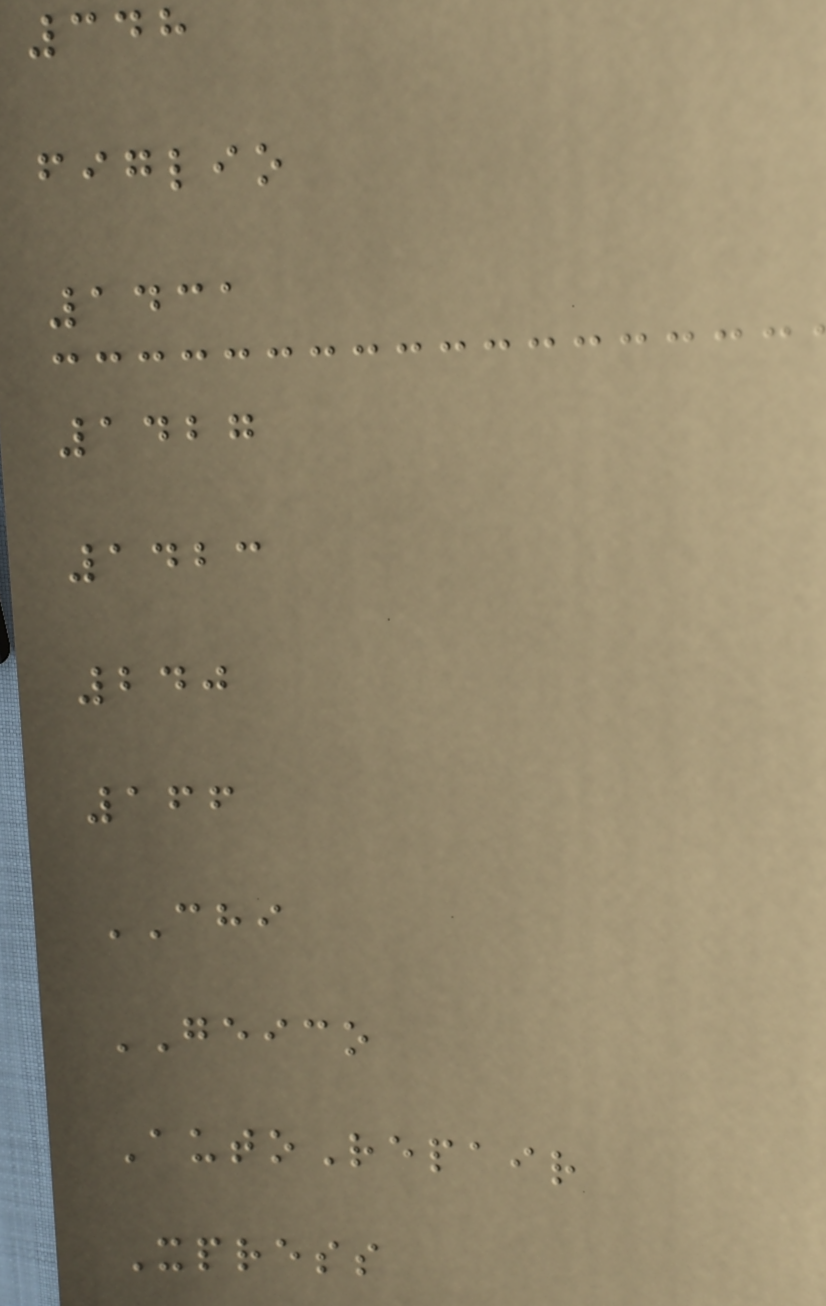348
figlio
1431
1427
1423
240
166
CHI
GEICO
AutoRepair
Xpress
